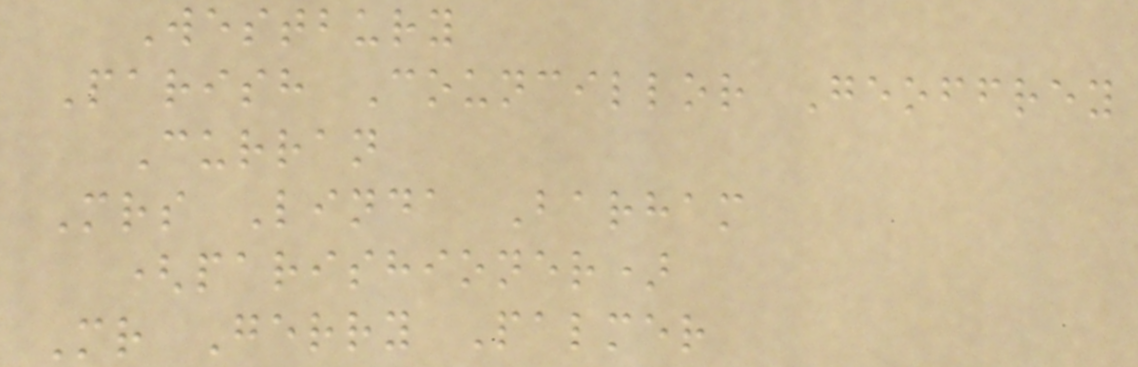Westbury
Parish Councillor Geoffrey
Curran
Mrs Linda Barham
(parishioner)
Mr Gerry Palmer
